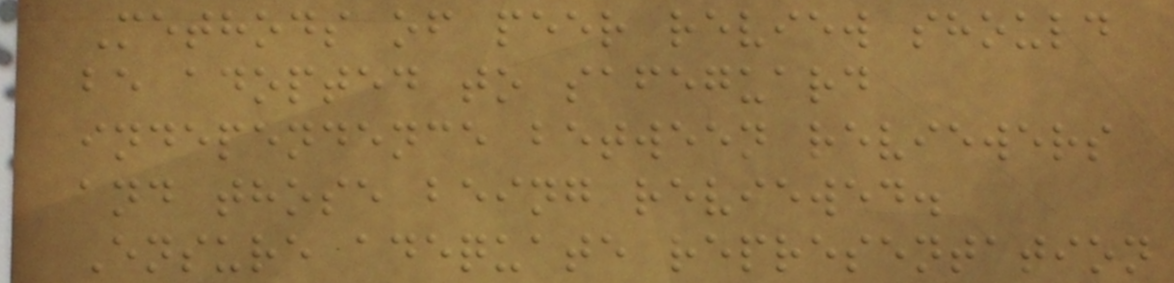Methods of peer review should
be adopted to safeguard
independence between reviewers
and those being reviewed.
Ensure adequate representation
